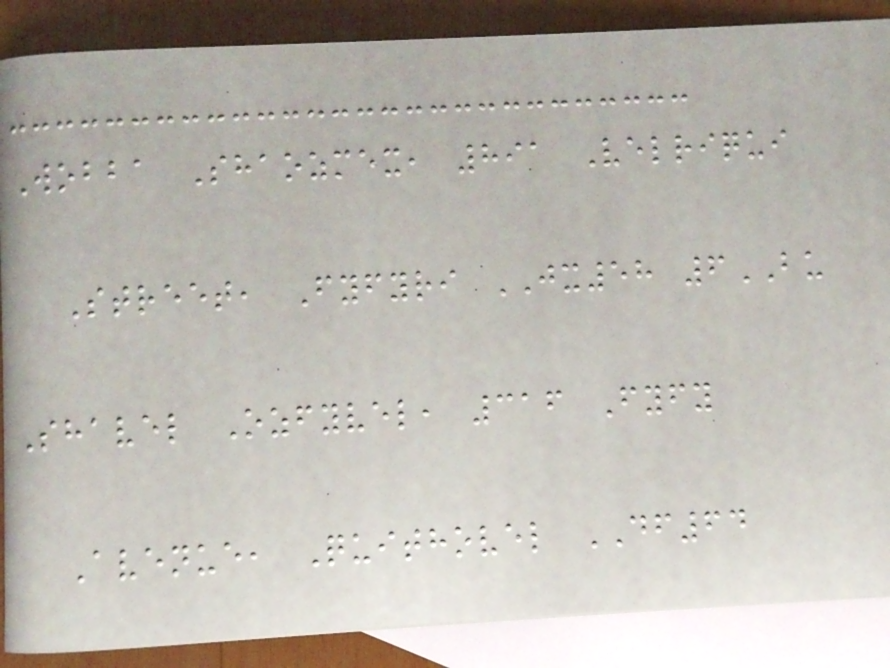Wobba Shaozmex, 891 Velriqui
Street, Fyfyri JX58 6BU
Shavel Ozfyvel, 316 Fyfy
Avenue, Quithovel DF64
